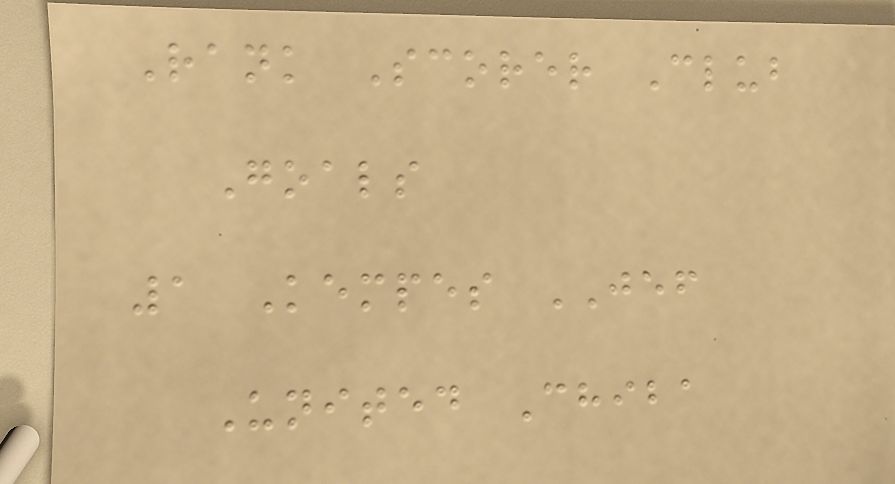Rank Scorer Club
Goals
1 Kempes JEF
United Chiba
